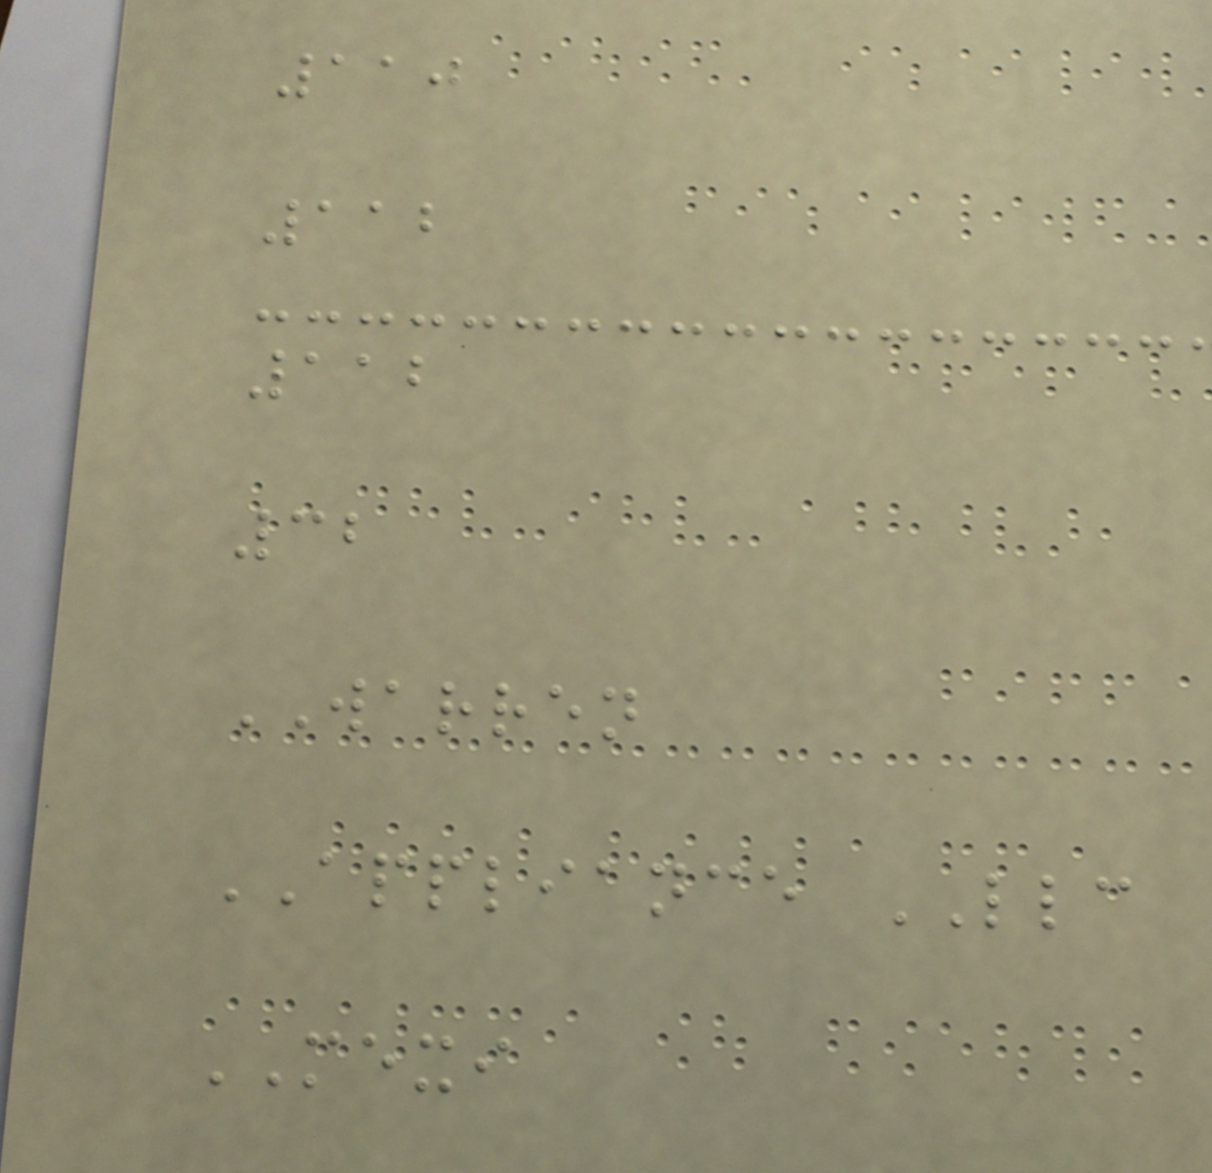110
112
112
32
WARREN
APPLIANCE LLC
MEXI
